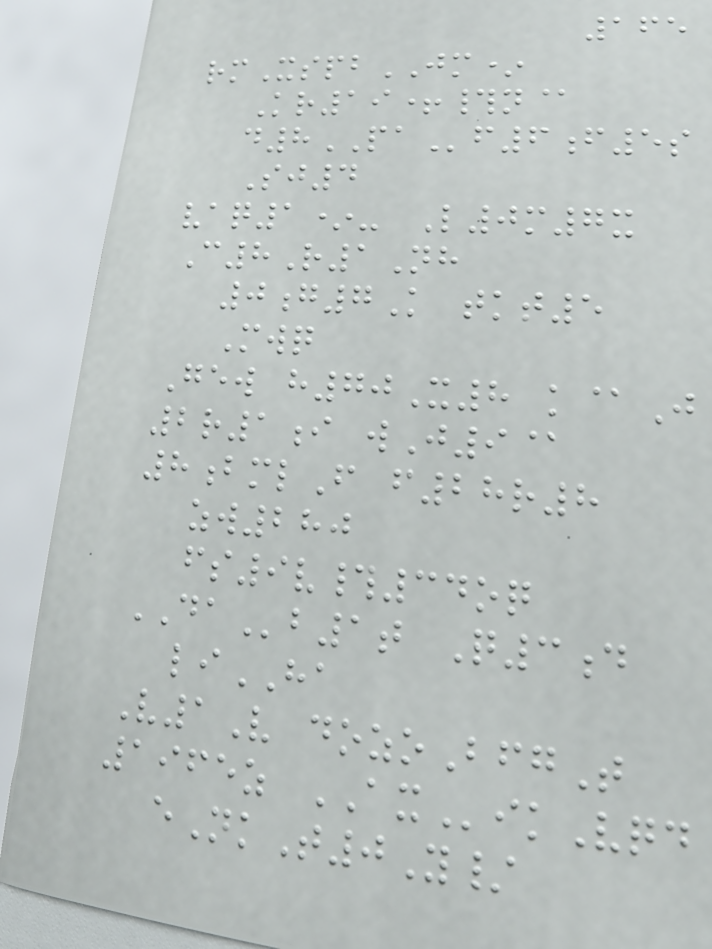165
rmXspbJM*
Kr19+#n@
d8PAf6f5s
Sj4
vaq1*- L0m7x
C8R1Nh
0g7K tkt5
Mwq
Gew h70X8 k@J
2r1i wJ9@
8bmlF f28r8
zw280
fs9v#34oq
DAb1t Q3d
liHA
V1V dozoBfgT
1965z AXikVqd
eNkT0Y/
